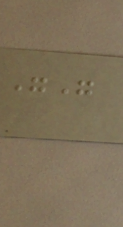""
